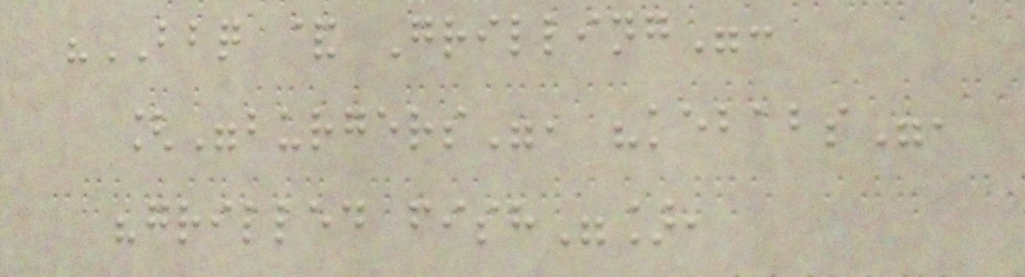"BBQ & Grilling":
["burgers", "kebabs",
"grilled fish"],
